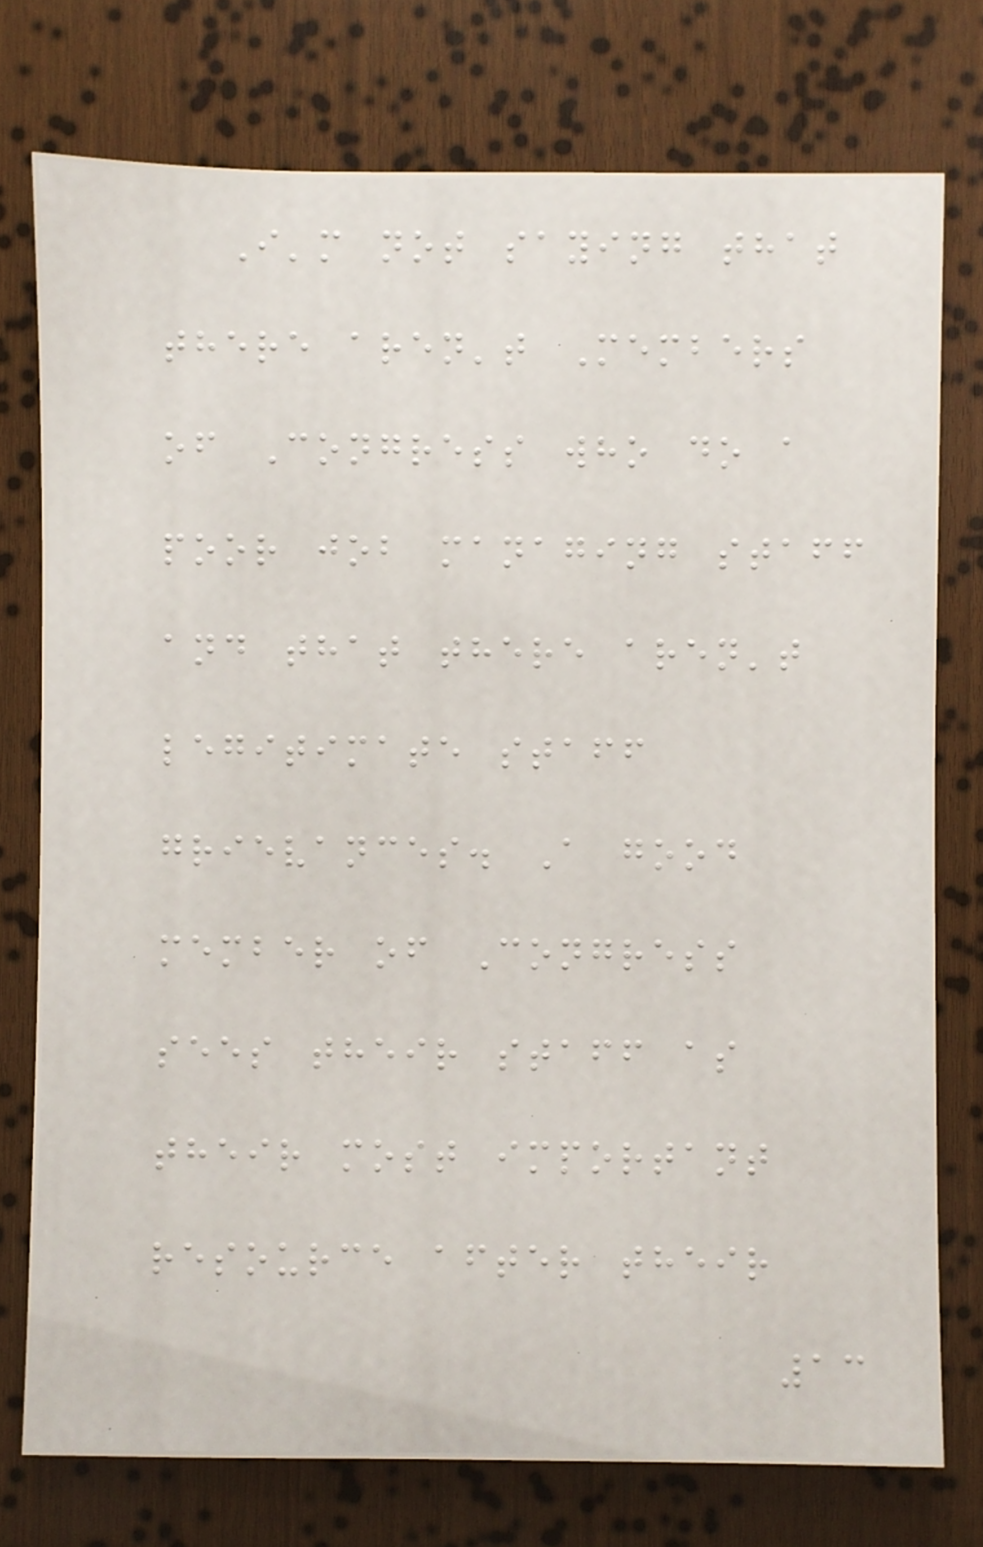I'm not saying that
there aren't Members
of Congress who do a
poor job managing staff
and that there aren't
legitimate staff
grievances. A good
member of Congress
sees their staff as
their most important
resource after their
13
